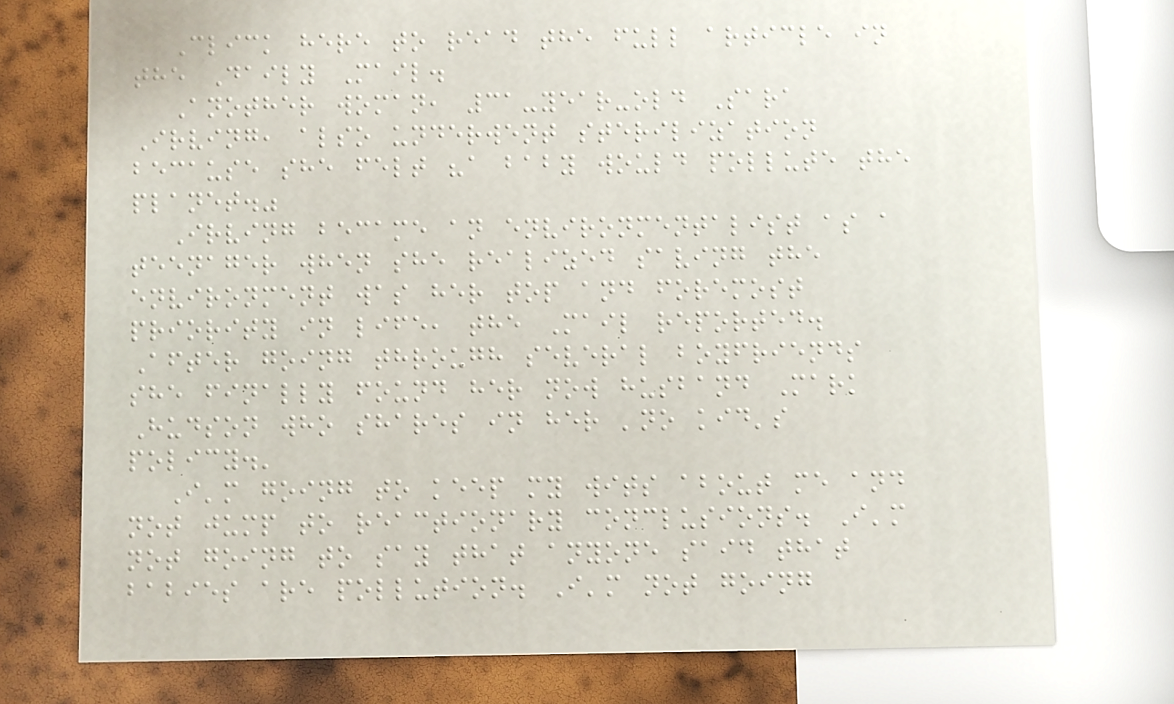Click here to read the full article in
the Daily Mail.
Another woman, 31-year-old Sara
Irving, also underwent sterilization
because she felt "a baby would pollute the
planet."
Irving became an environmentalist as a
teenager when she realized saving the
environment was her top and foremost
priority in life, the Mail reported.
After going through several boyfriends
she finally found her now husband Mark
Hudson who shares in her 'no kid's
policy.'
I'm going to keep my wits about me and
not jump to reactionary conclusions. I'm
not going to say that anyone said that
babies are pollution. I'm not going
